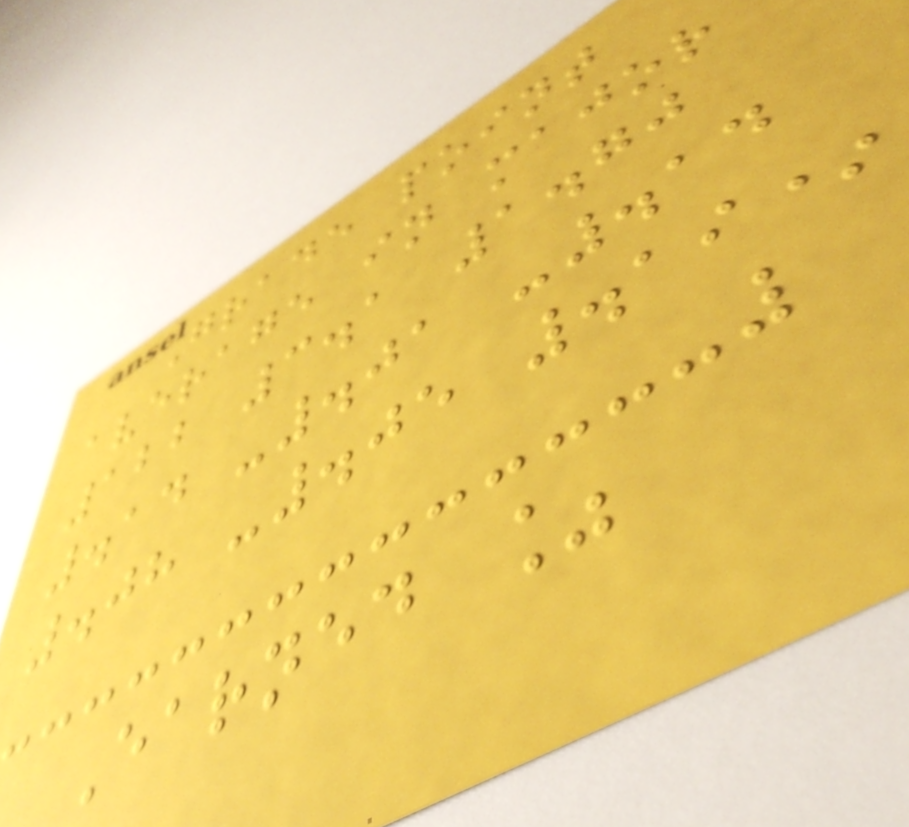Grade point
average in major
122 3.1 1.70
.14 -.01 -.14
.08 -.05 .19*
Earned %
